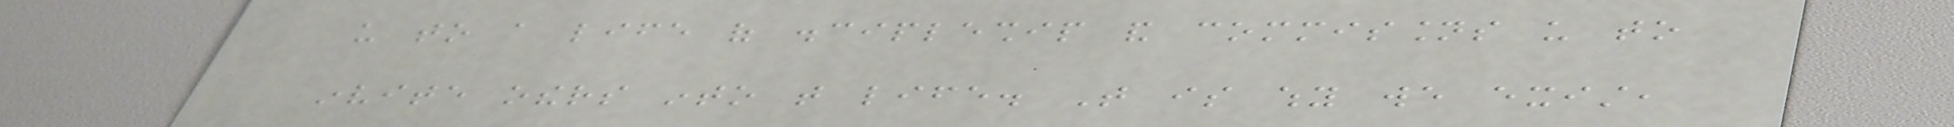us to a life of discipleship and commissions us to
invite others into that life. That is why we exist,
